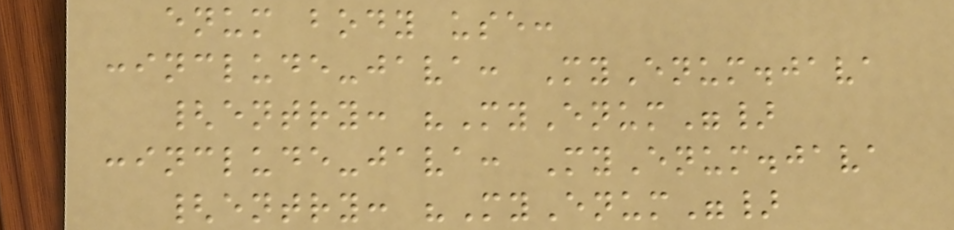enum body use:
:include-java: MyEnum.java
{entry: "MyEnum"}
:include-java: MyEnum.java
{entry: "MyEnum"}
